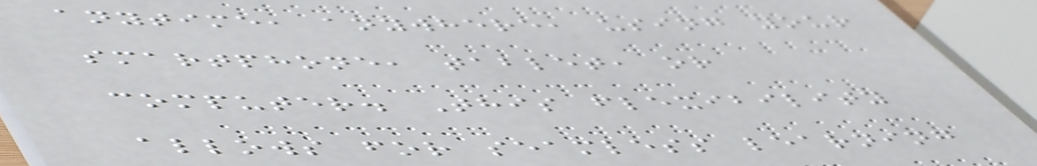anytime, anywhere, using your
smartphone, tablet, or
computer. This flexibility
allows for seamless learning
